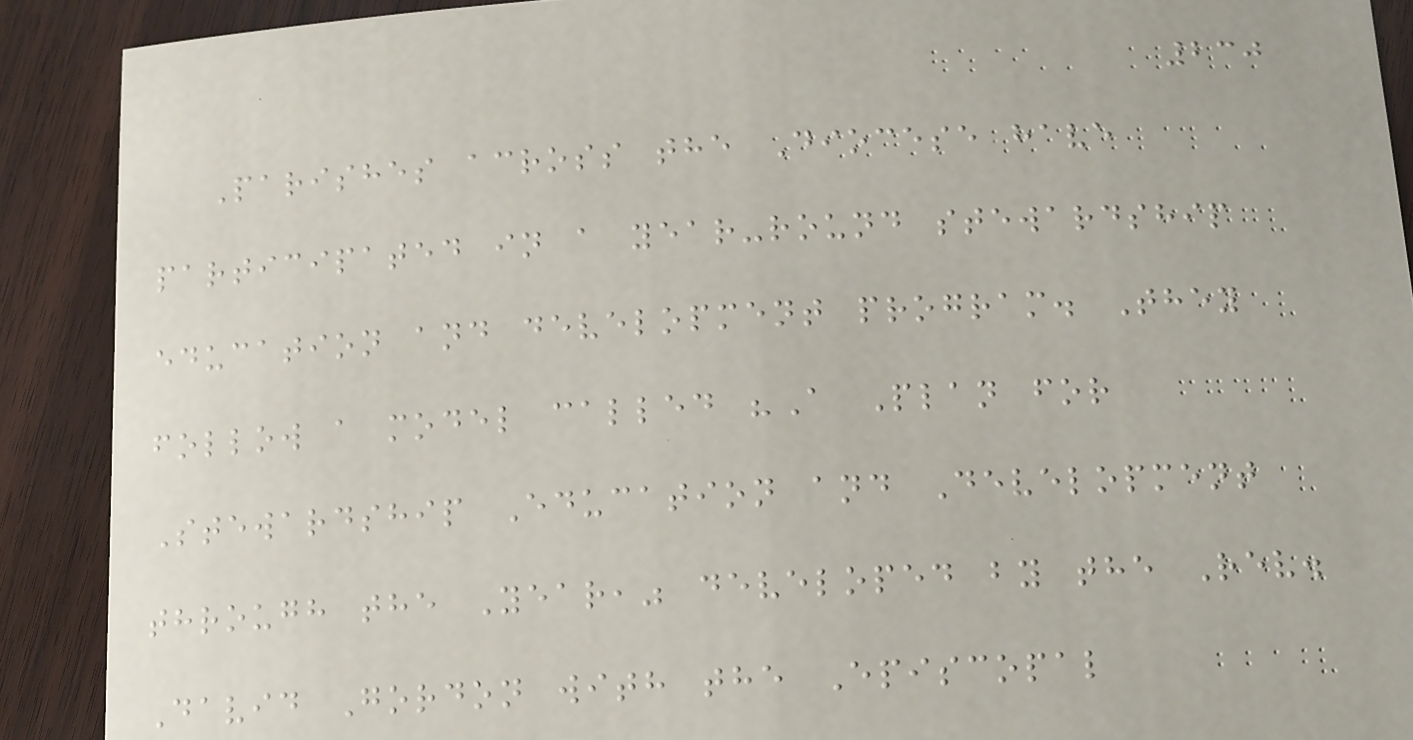230
Parishes across the Diocese have
participated in a year-round stewardship
education and development program. They
follow a model called "A Plan for
Stewardship Education and Development
through the Year," developed by the Rev.
David Gordon with the Episcopal
